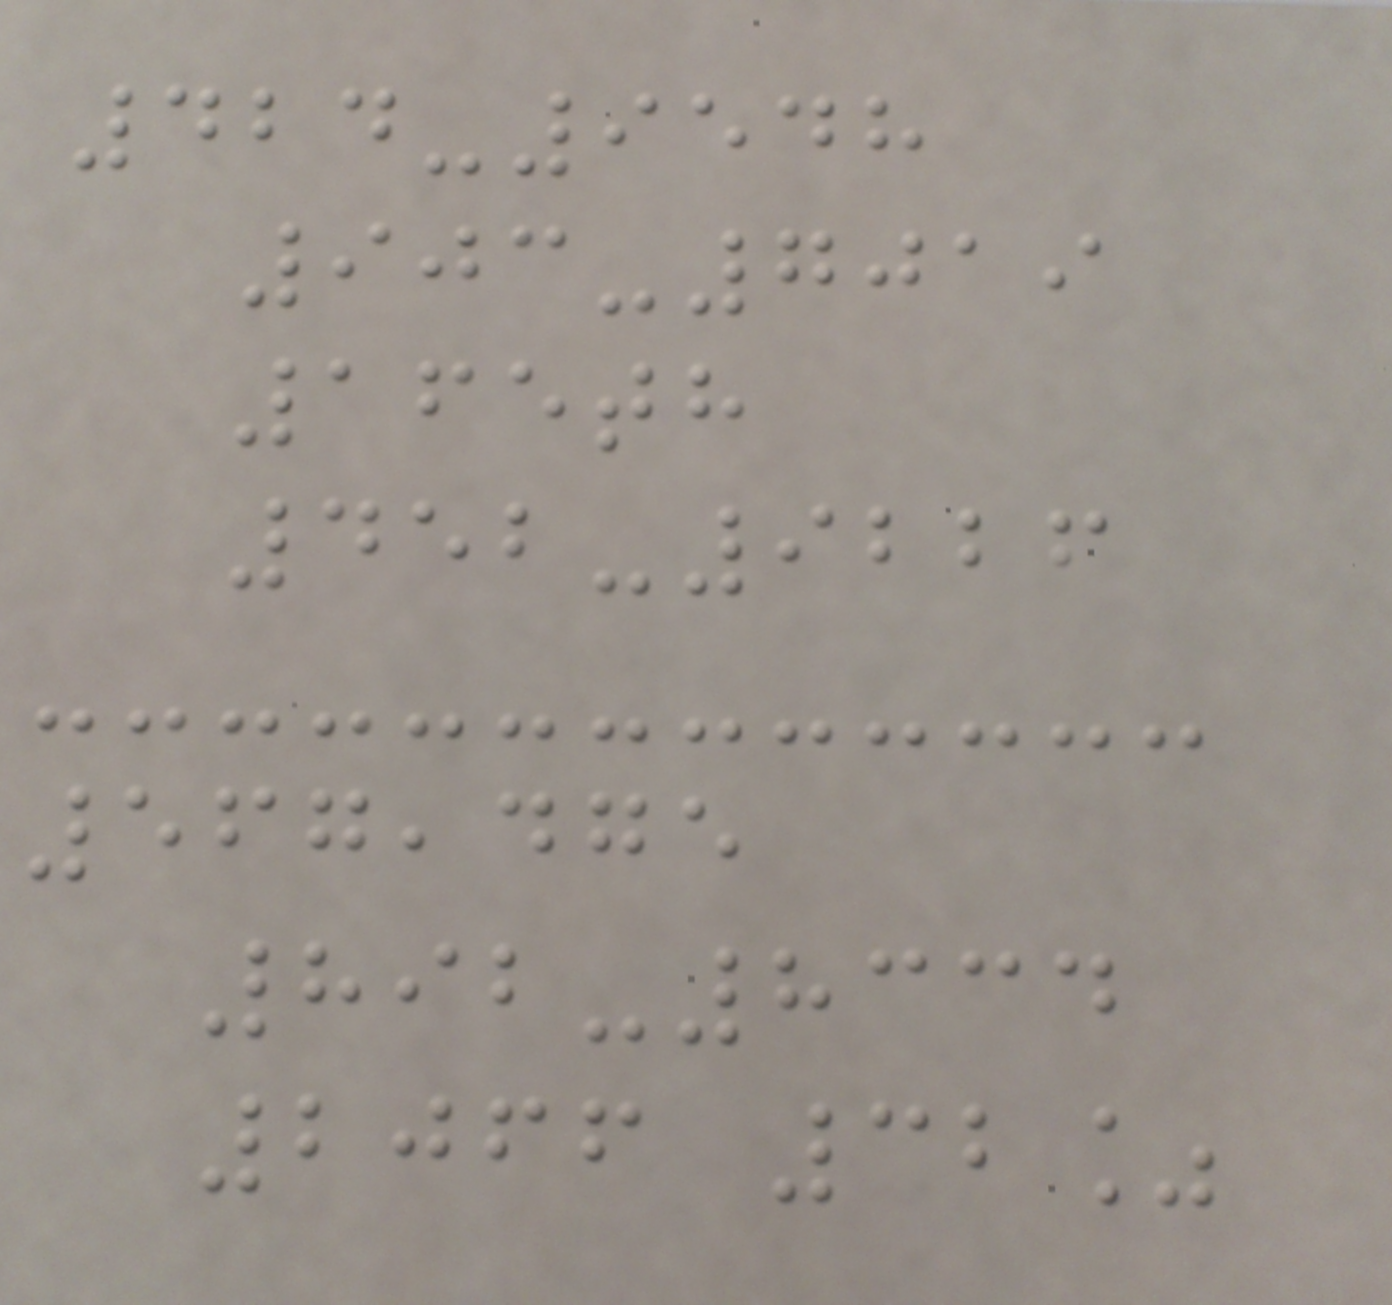424-9548
903-7019
165th
452-9226
567,475
892-8334
2066 32%
